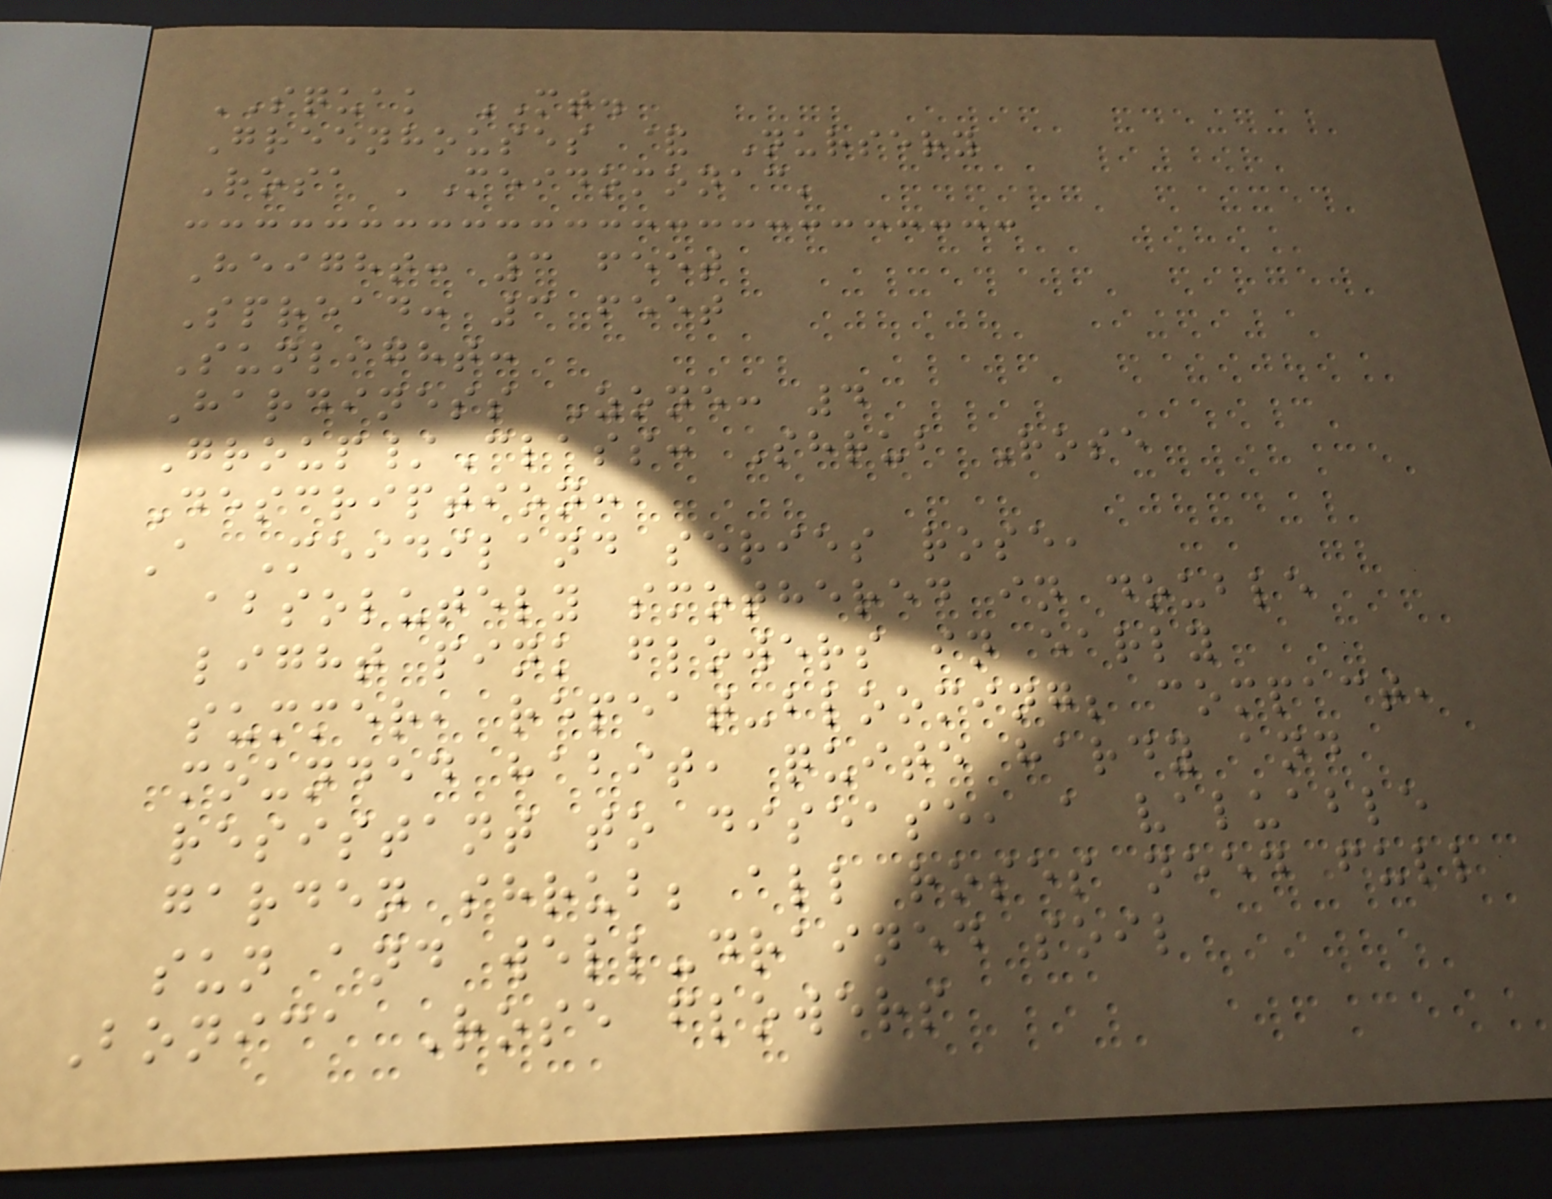SQUAK MT.
Greenhouses & Nursery
Rosa 'Meidomonac'
Height: 3 feet
Spread: 3 feet
Sunlight:
Hardiness Zone: 4
Group/Class: Shrub Rose
Description:
A Meidiland series rose,
absolutely smothered in double
light pink flowers in early
summer, repeat-blooming; compact,
mounded habit, quite hardy and
resistant to disease, a valuable
garden shrub; all roses need full
sun and well-drained soil
Bonica Rose flowers
